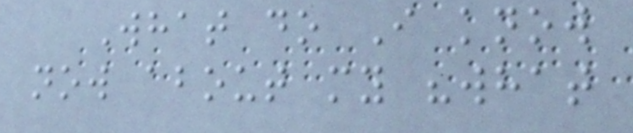What do I know
now about my "what
